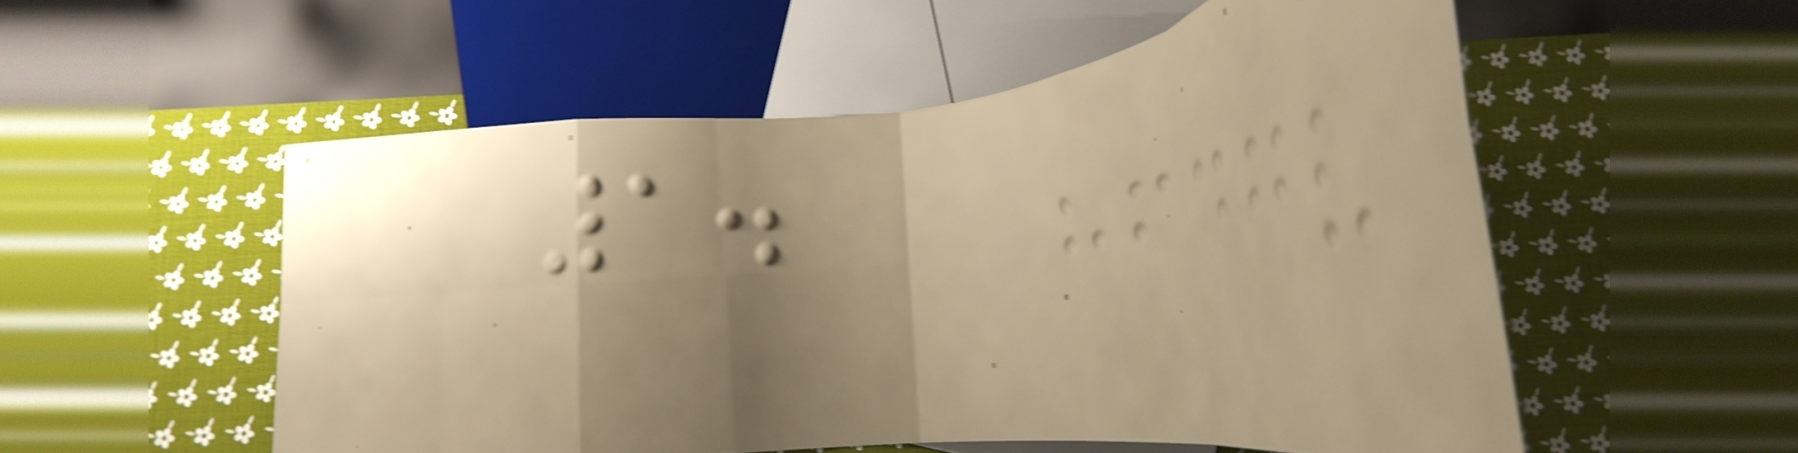1.
